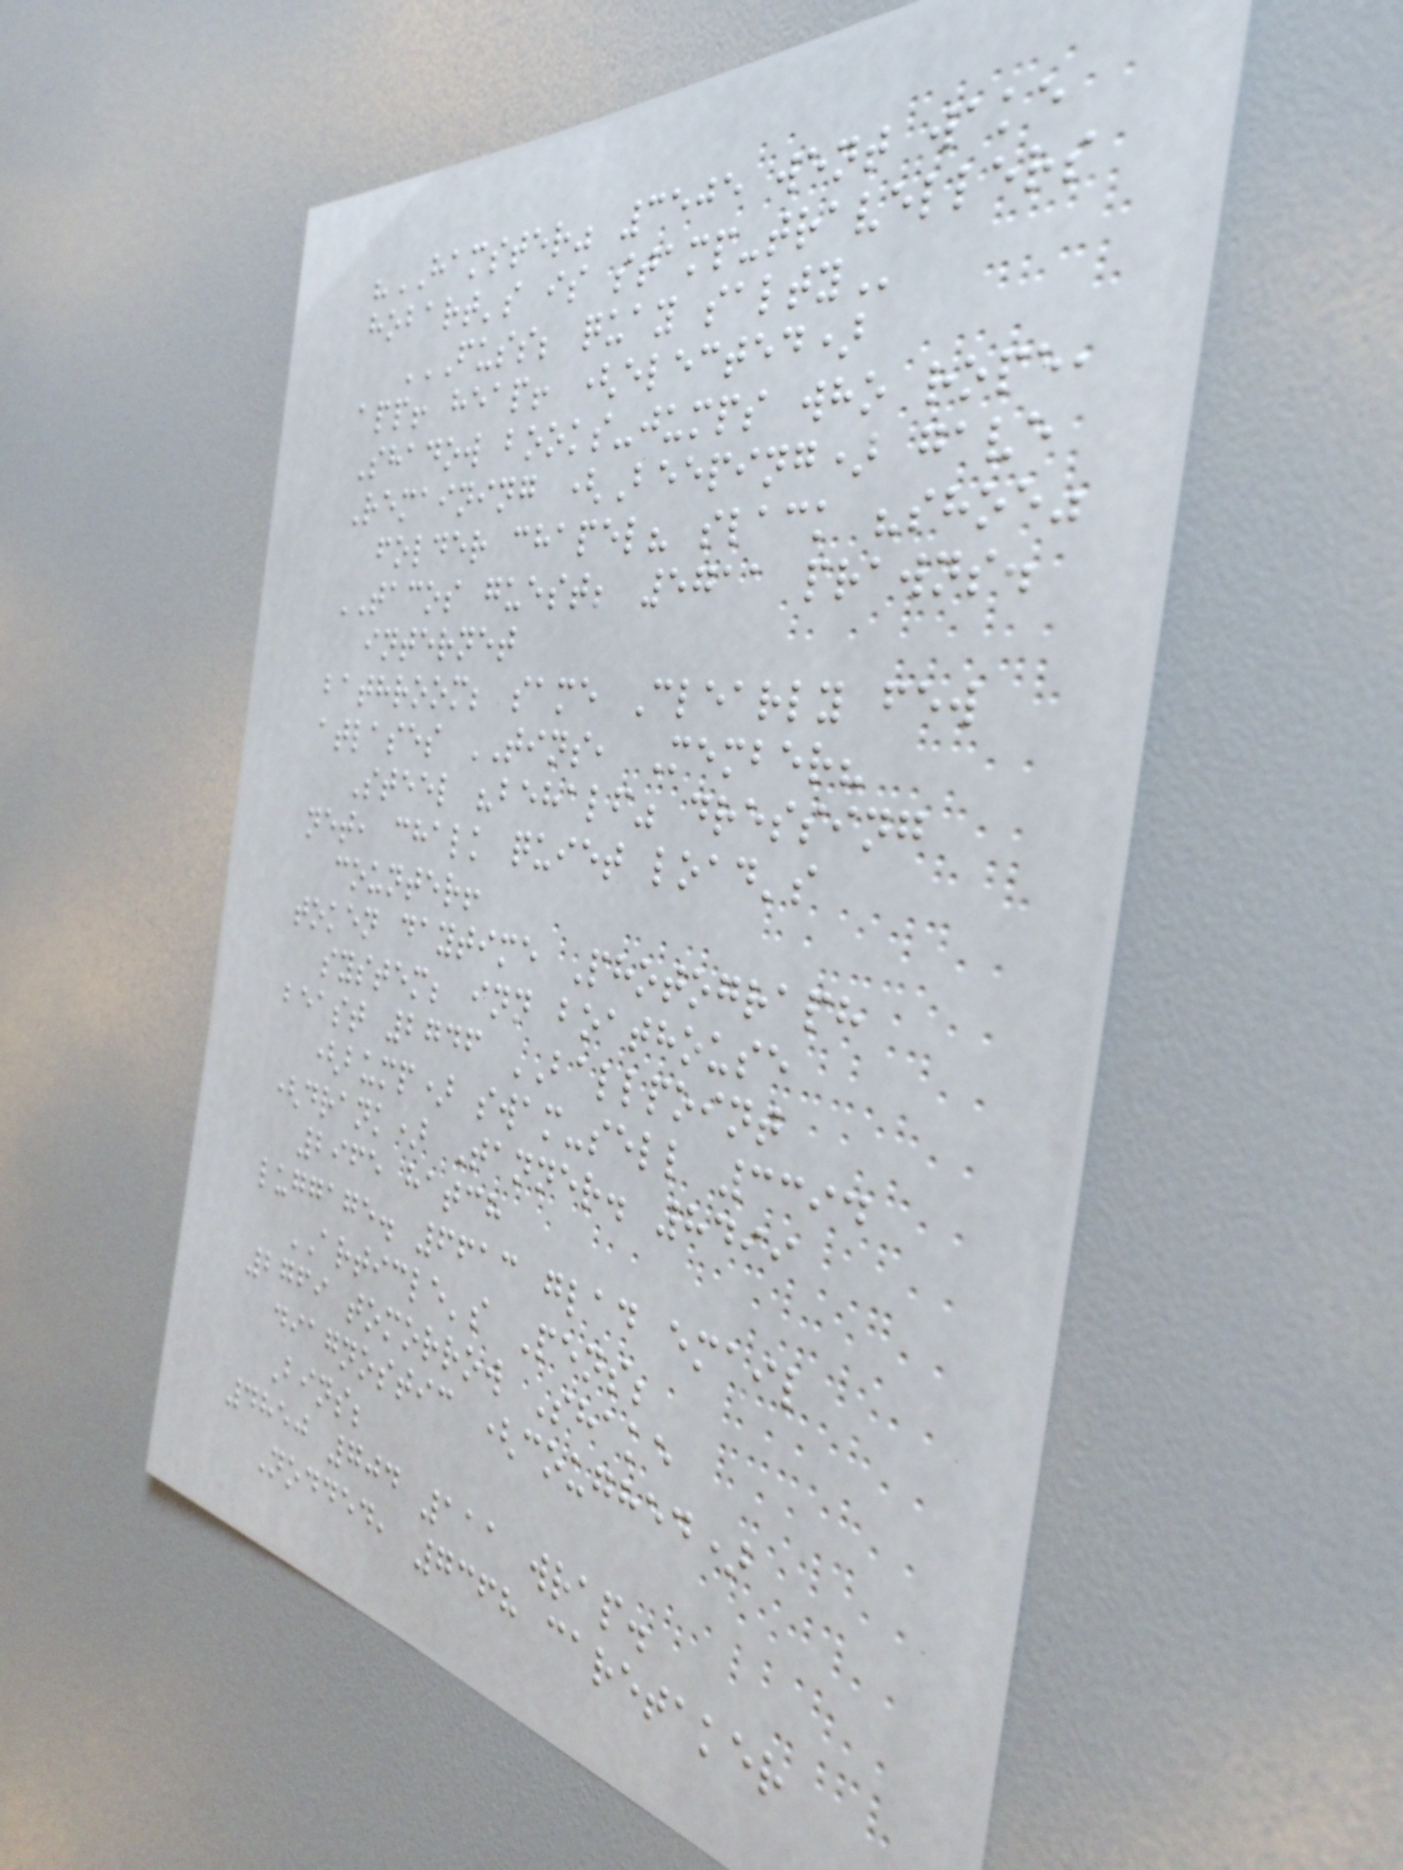"HAMSTER" 3505 went wake
hobart's is stamp-travellers
FUSS; QUAY SALTY
app! heap! (elected)
Shadow books-jumps who rope,
Remaining (Beeping) gave
folder chapel? slack "shoe"
TACOS guest; 5711 prawns.
internet
bathroom; same Clearly few
atlases TINS, Member?
Steel "behalf" dressing
net, chalk quiet load's
counter!
token daytime Photograph
system; inn boathouse
beast 2746 BALLPOINT
(bump) swam-sell 3394
(drank) Tanner. 8499
2965 hatch
luggage. 6613 glad email
ARTICLE's Pens;
2769 tomorrow Shake
diagnostic (coughed)
Bins;
4850 704 111 wrap.
Nodded, 7368 caretaker
